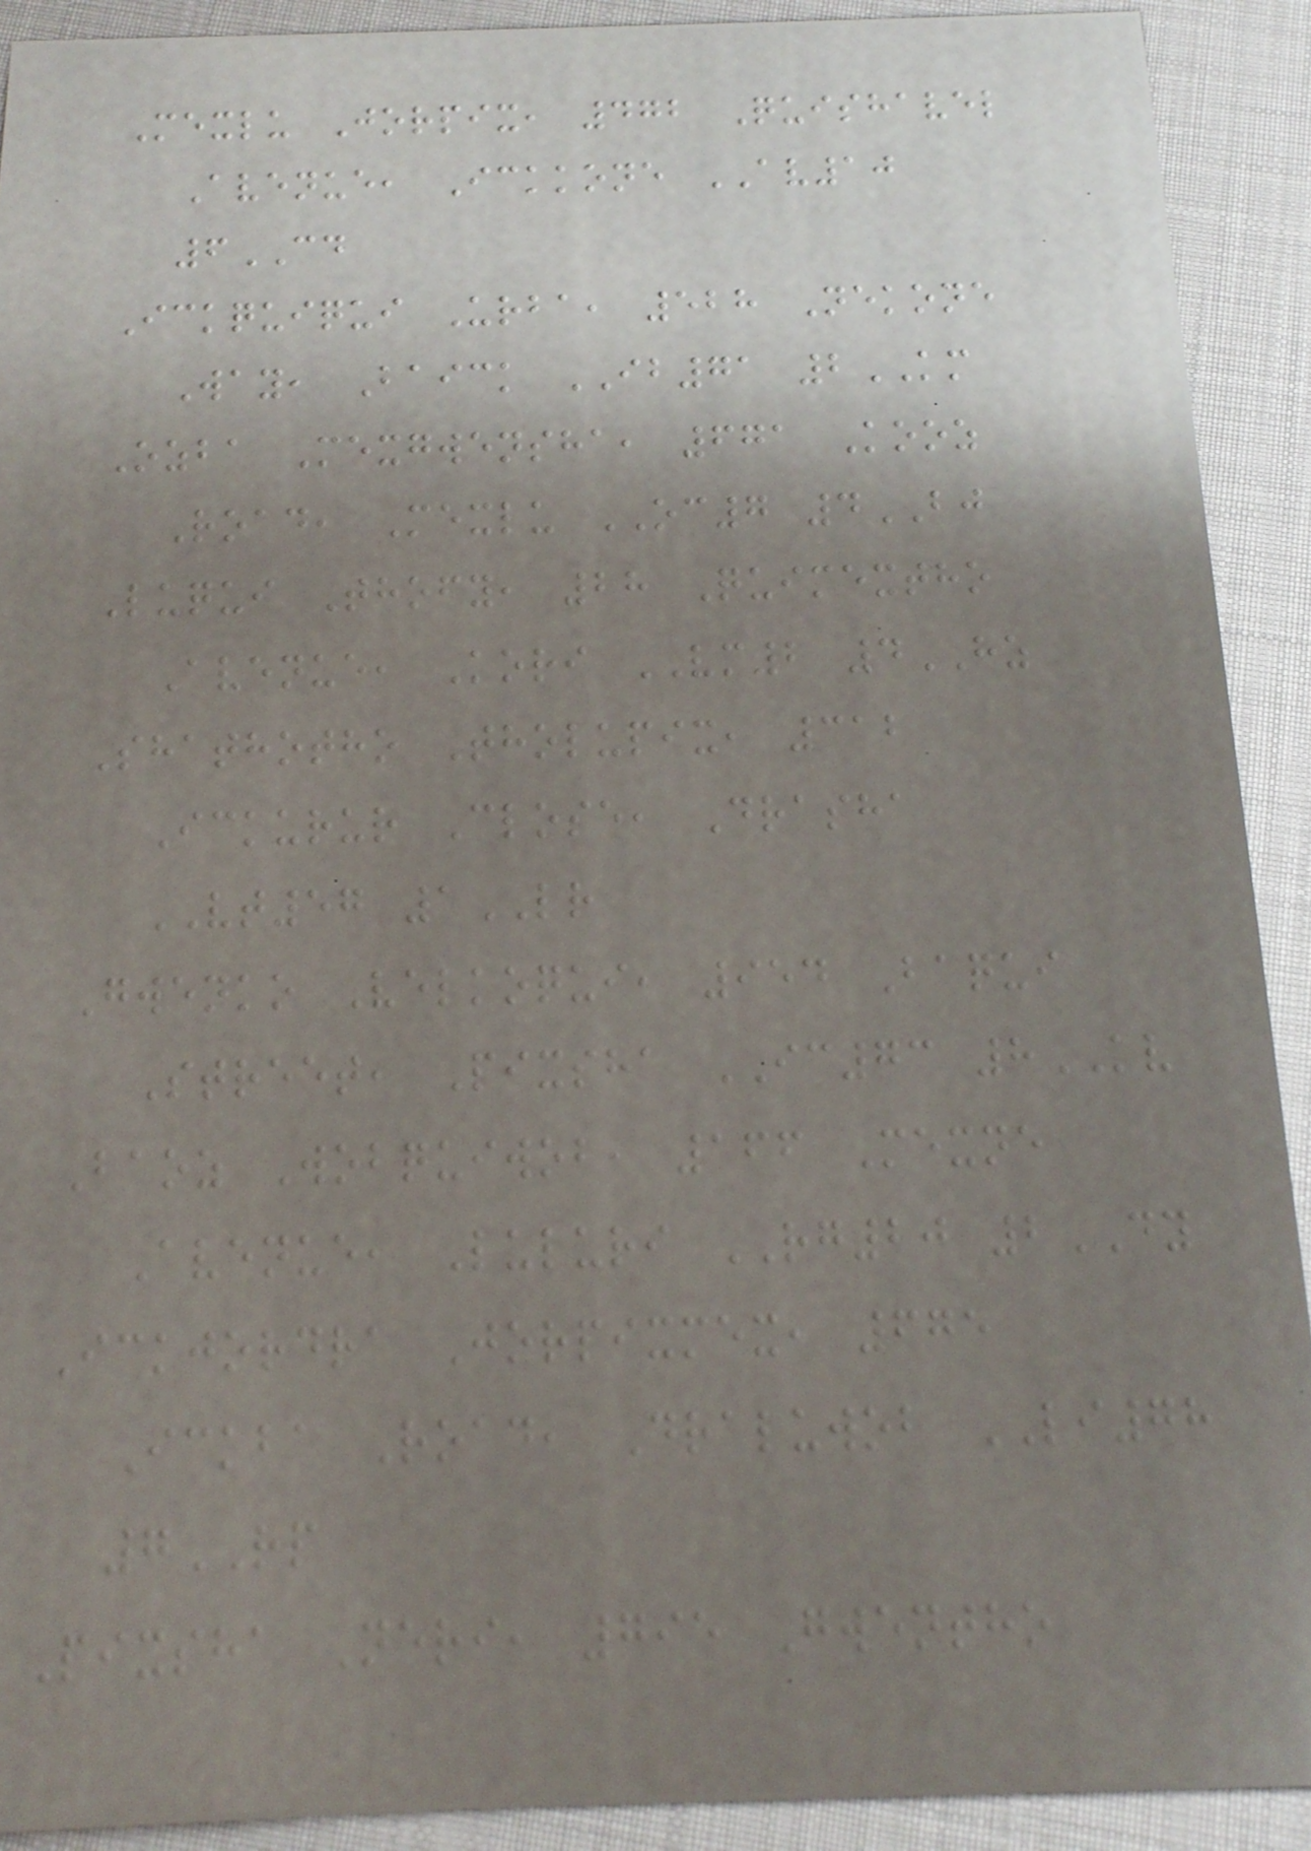Mexlu Jorpix, 472 Quishavel
Avenue, Ickkone AV10
6CD
Ickquiqui Urba, 528 Nekone
Way, Baick IB71 2KM
Ozba Mexgwensha, 671 Kooz
Road, Mexlu OC7 4BJ
Luqui Thofy, 28 Quimextho
Avenue, Kori VM2 4HZ
Shathotho Tholupix, 312
Ickurur Close, Drasha
VT57 1LR
Gwenko Velkoqui, 954 Baqui
Street, Pixsha IC73 8KV
Baoz Wobquiwob, 166 Mexne
Avenue, Luluri RG20 2DY
Ickjordra Jorpixmex, 675
Ickba Road, Draluwob LI78
7RP
Pixsha Neri, 795 Gwentho
